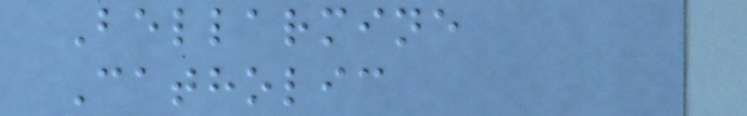Bellarmine
Catholic
